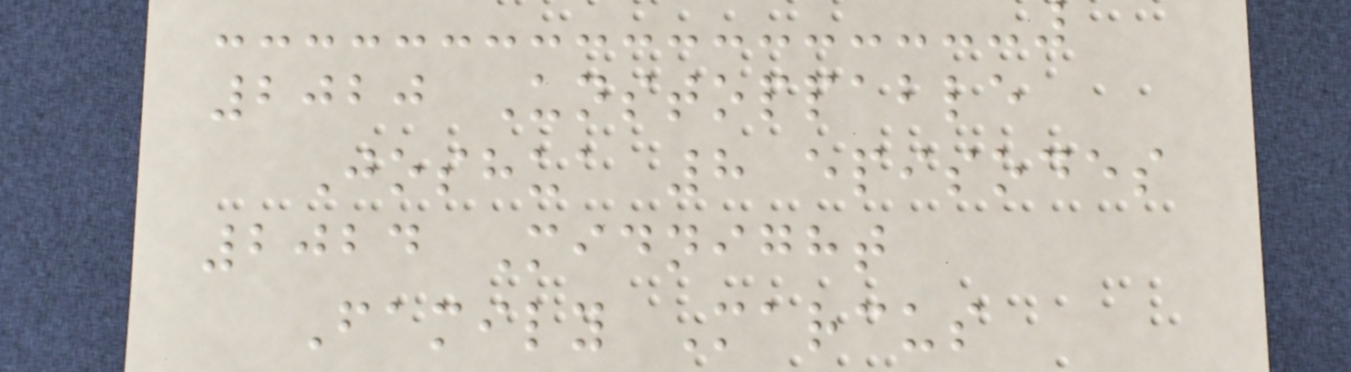2020 Unstoppable
Joshua 8 episodes
2024 Midnight
Family Marcus
